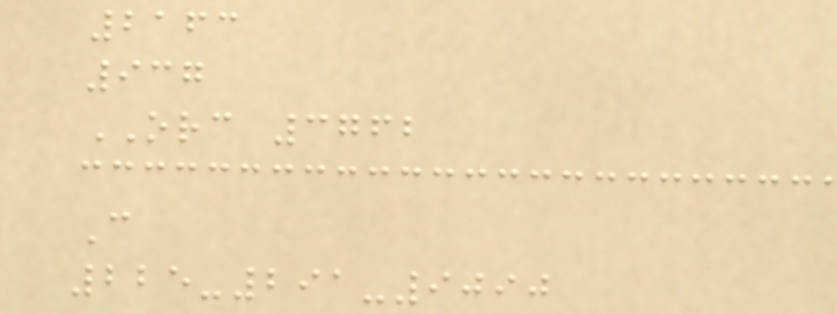2163
937
ORC 3762
C
225-291-9090
